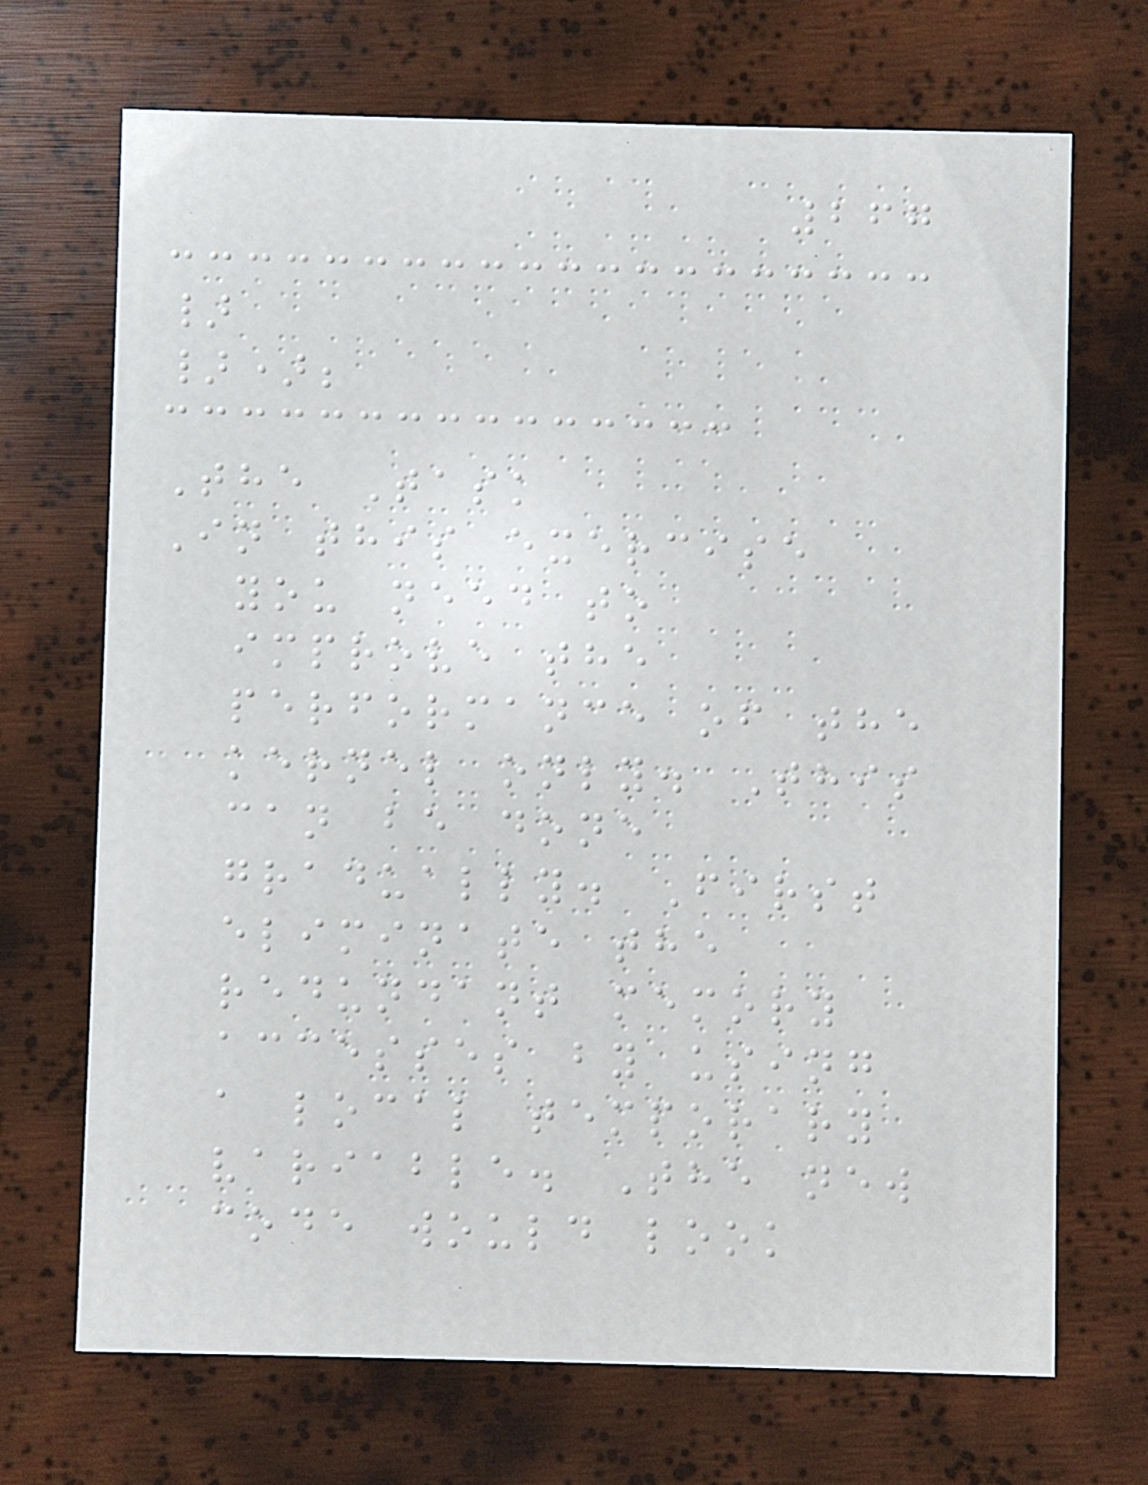267
}
});
The Task
In this exercise
you need to
improve the
performance of the
kernel only. This
can be done
gradually. First
eliminate the
redundant memory
accesses by using
a local temporary
variable. The new
code would look
